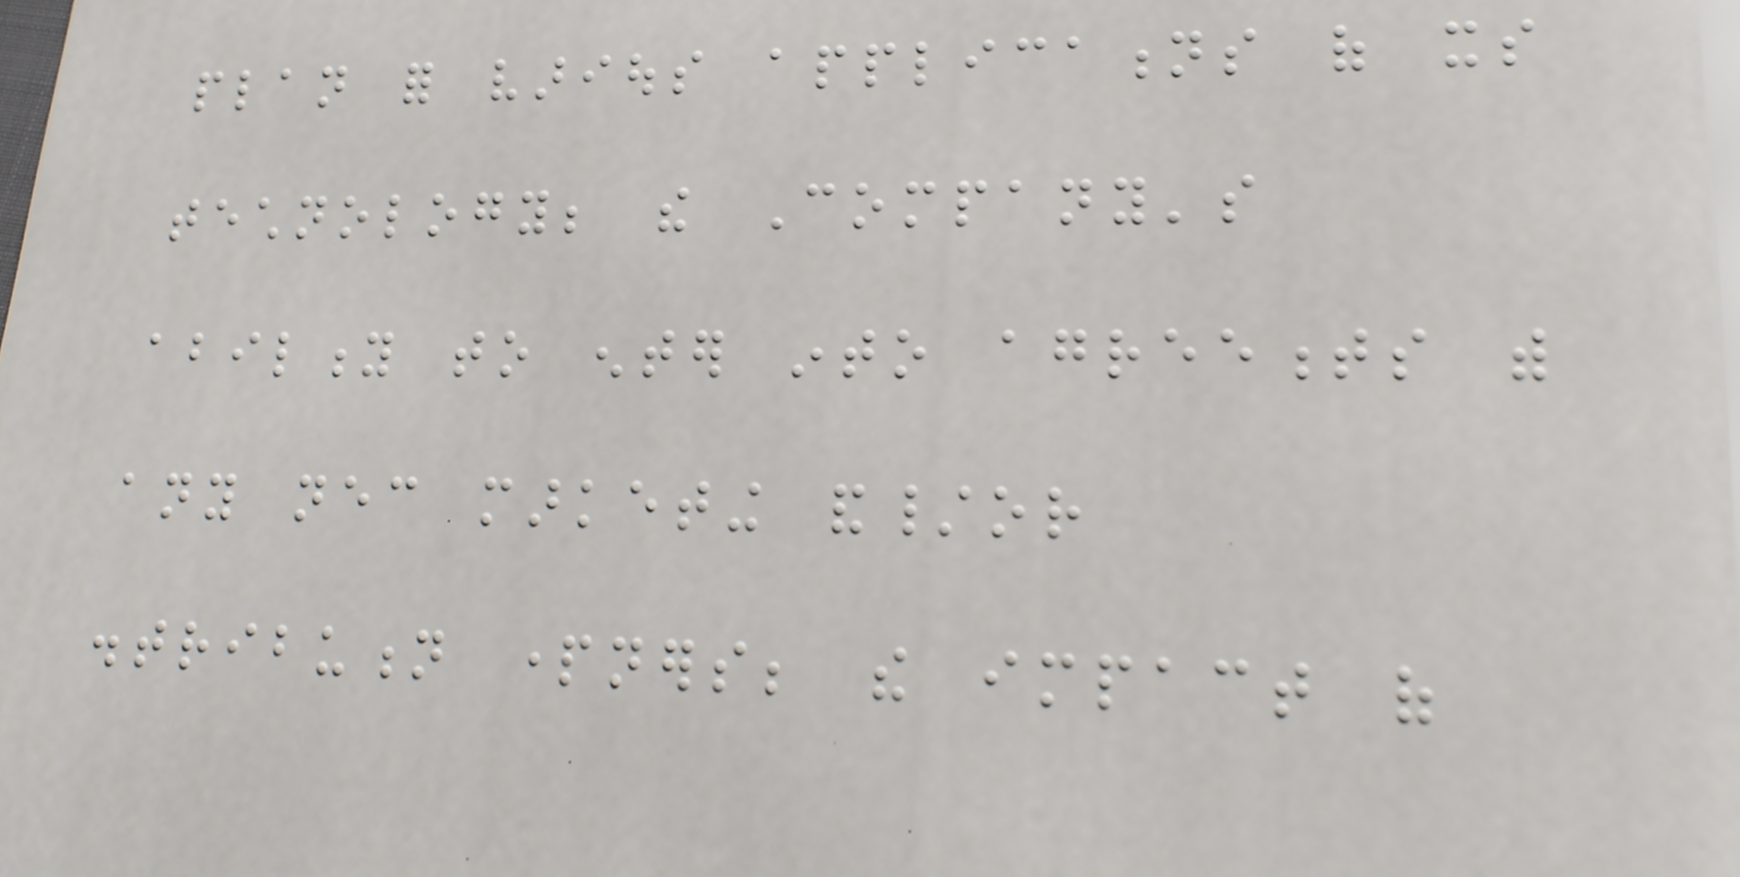plan for various applications of its
technology; the Company's
ability to enter into agreements with
any necessary marketing and/or
distribution partners; the impact of
